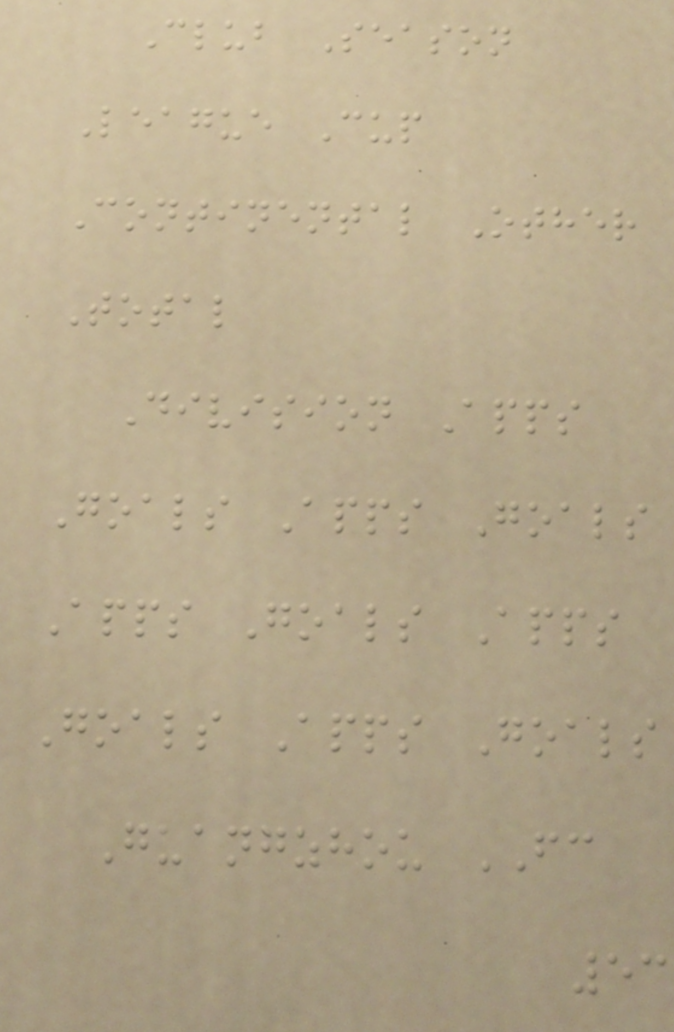Club Season
League Cup
Continental Other
Total
Division Apps
Goals Apps Goals
Apps Goals Apps
Goals Apps Goals
Guangzhou FC
53
